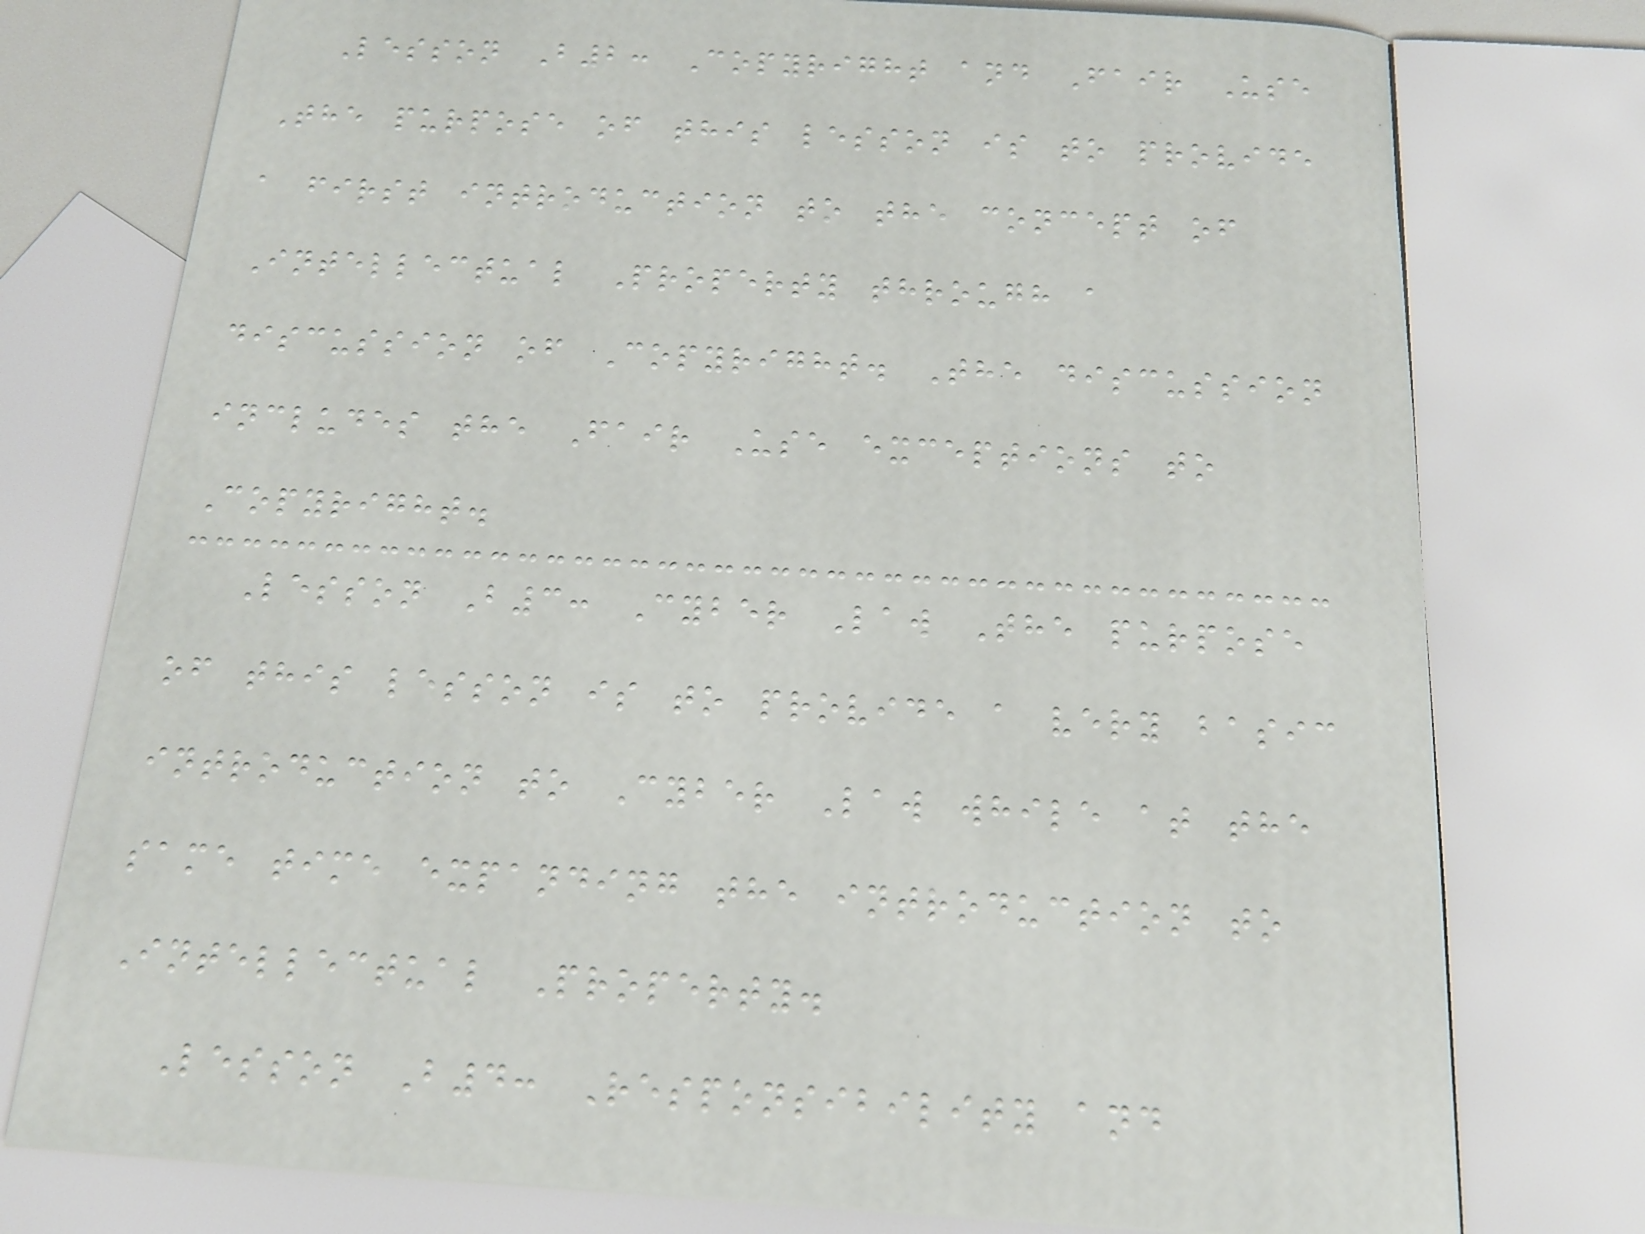Lesson B2: Copyright and Fair Use
The purpose of this lesson is to provide
a first introduction to the concept of
Intellectual Property through a
discussion of Copyright. The discussion
includes the Fair Use exceptions to
Copyright.
Lesson B3: Cyber Law The purpose
of this lesson is to provide a very basic
introduction to Cyber Law while at the
same time expanding the introduction to
Intellectual Property.
Lesson B4: Responsibility and
